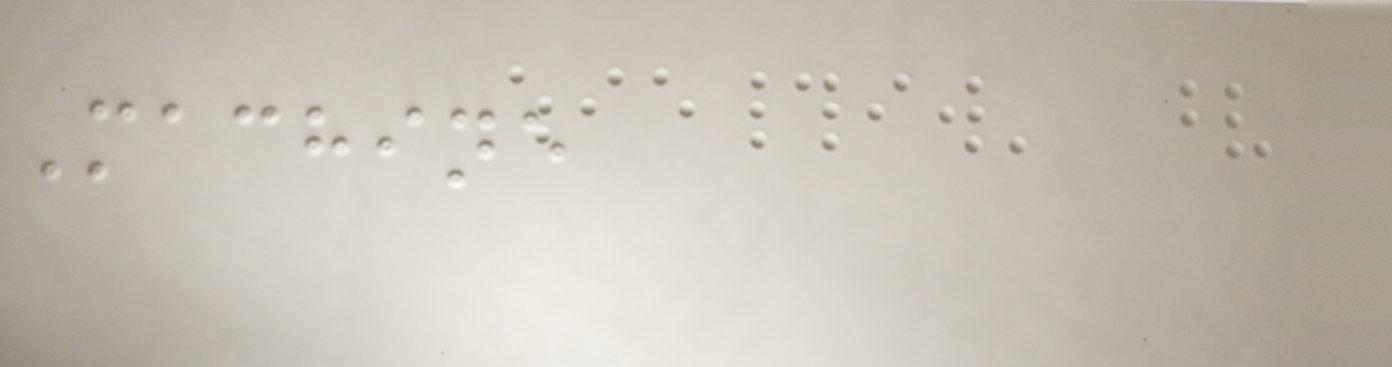Machine
